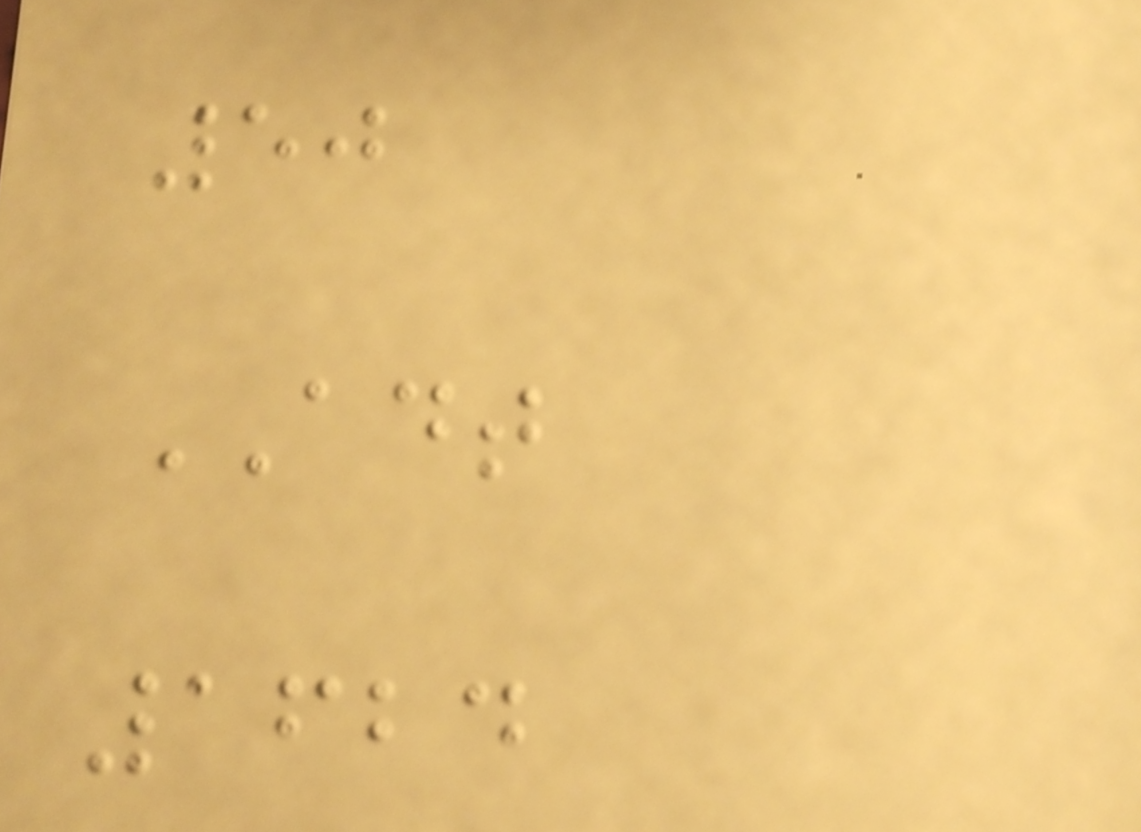50
ADT
1624
